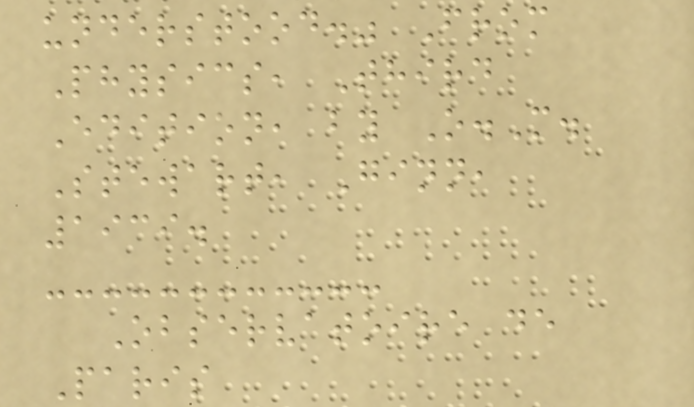understood." From
Physics, Third
Edition, by O.M.
Stewart, Ginn,
1939.
Observatoire de
Paris
